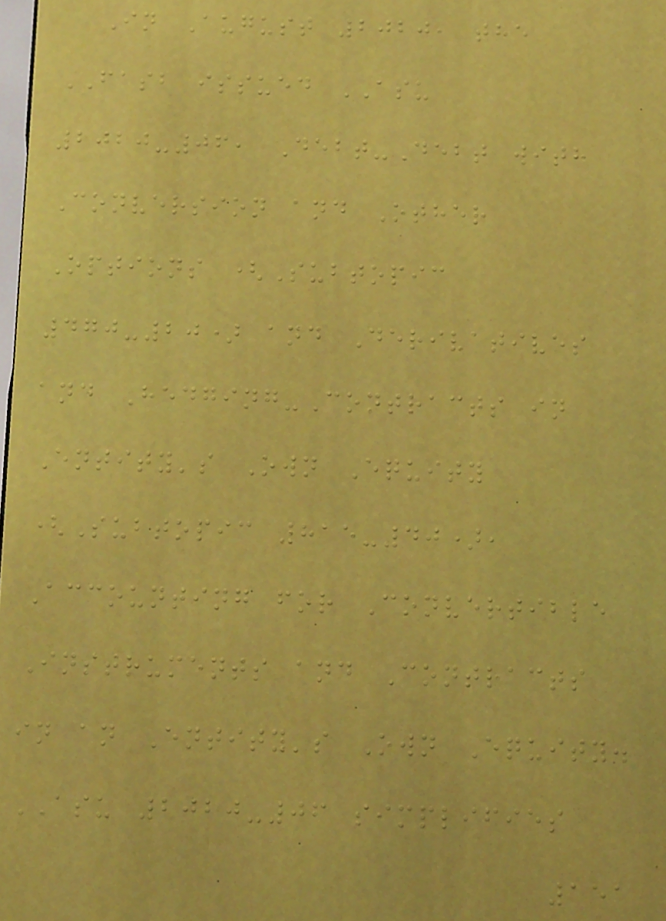In August 2020, the
FASB issued ASU
2020-06, Debt-Debt with
Conversion and Other
Options (Subtopic
470-20) and Derivatives
and Hedging-Contracts in
Entity's Own Equity
(Subtopic 815-40),
Accounting for Convertible
Instruments and Contracts
in an Entity's Own Equity.
ASU 2020-06 simplifies
151
